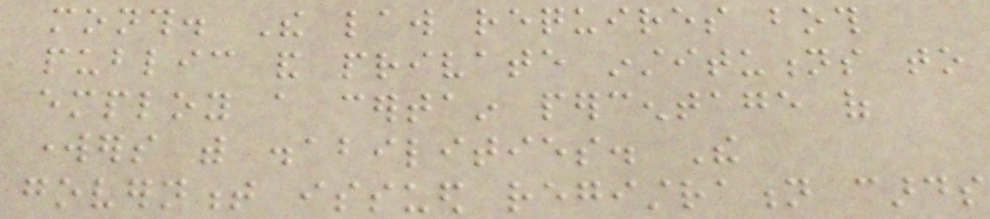month. The law requires both
public and private institutions to
employ a certain percentage of
workers with disabilities. The
government issued registration cards
